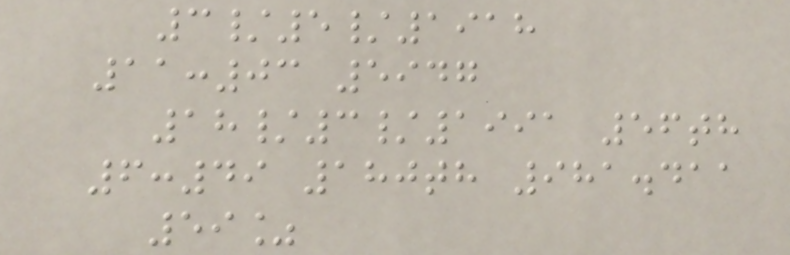3/5/1918
11:03 5947
18/3/1991 56th
6:49 180th 981.411
59%
